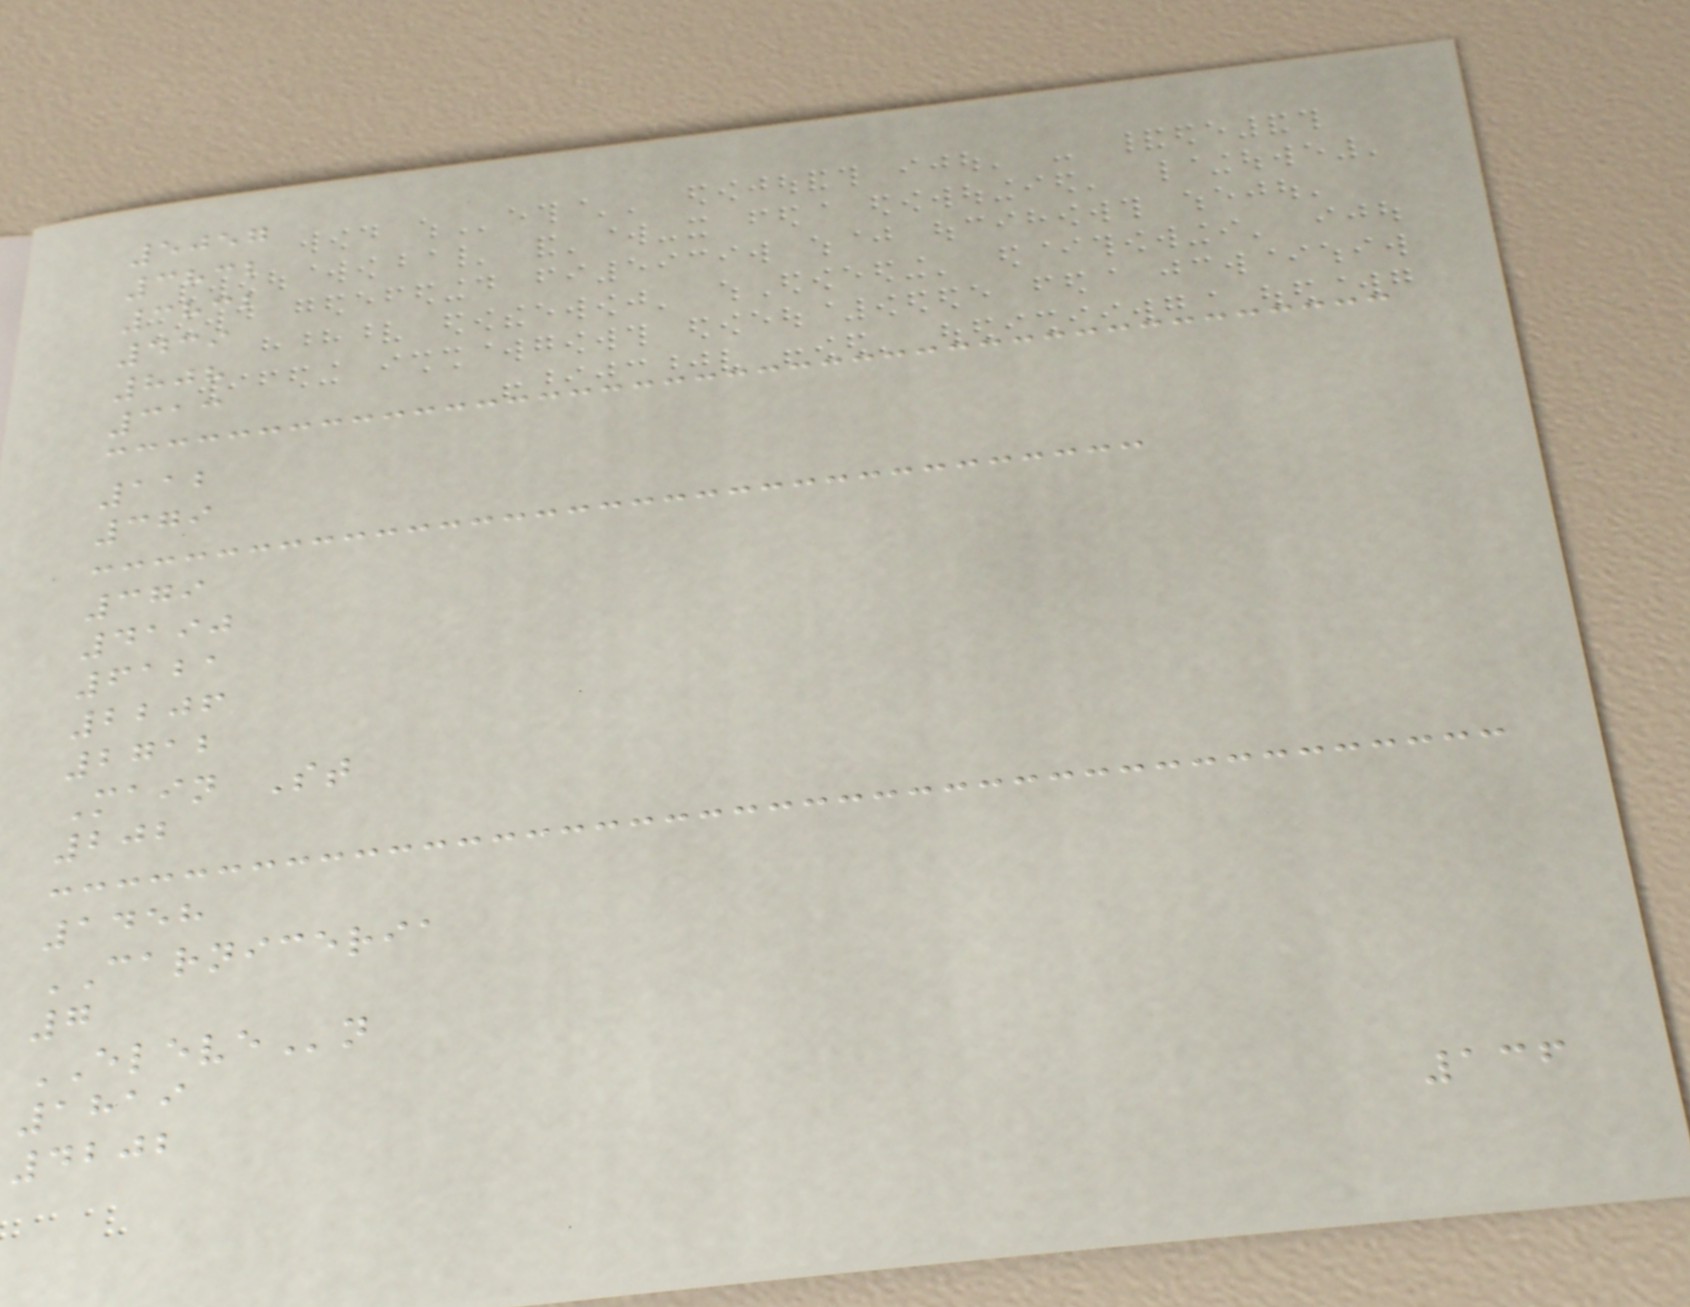5057
3832
3832
439
808
313
112
379
379
4190
6121
2206
2712
Main St
202
1458
CARNICERIA
7
ELEVEn
1819
4202
136
